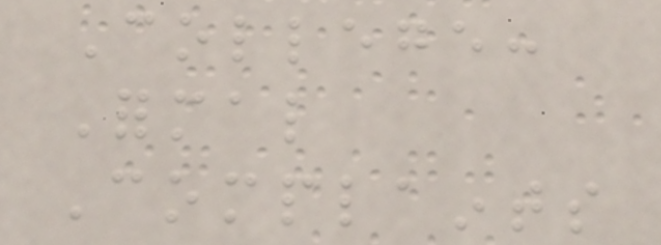College:
Formal
Complaints
